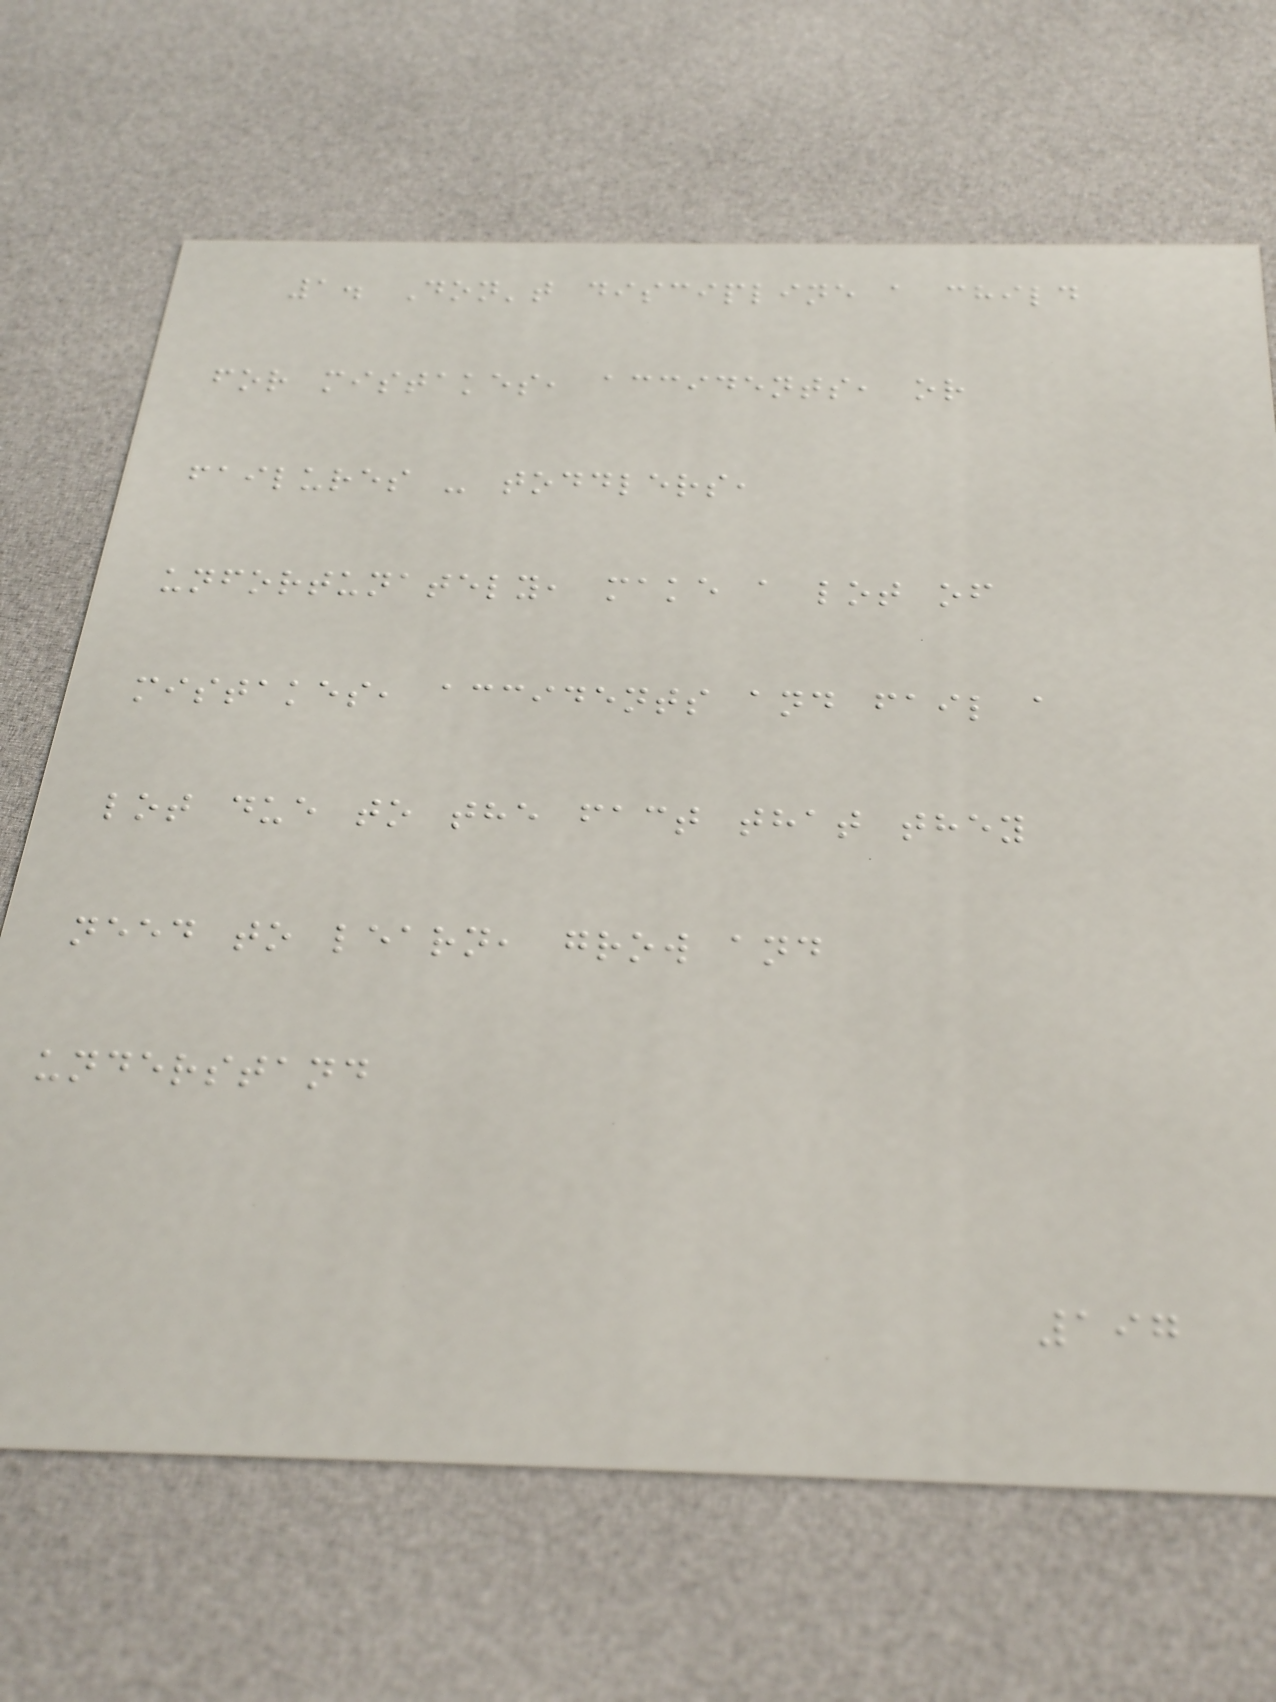1. Don't discipline a child
for mistakes, accidents, or
failures - toddlers,
unfortunately, make a lot of
mistakes, accidents and fail a
lot due to the fact that they
need to learn, grow and
understand
197
